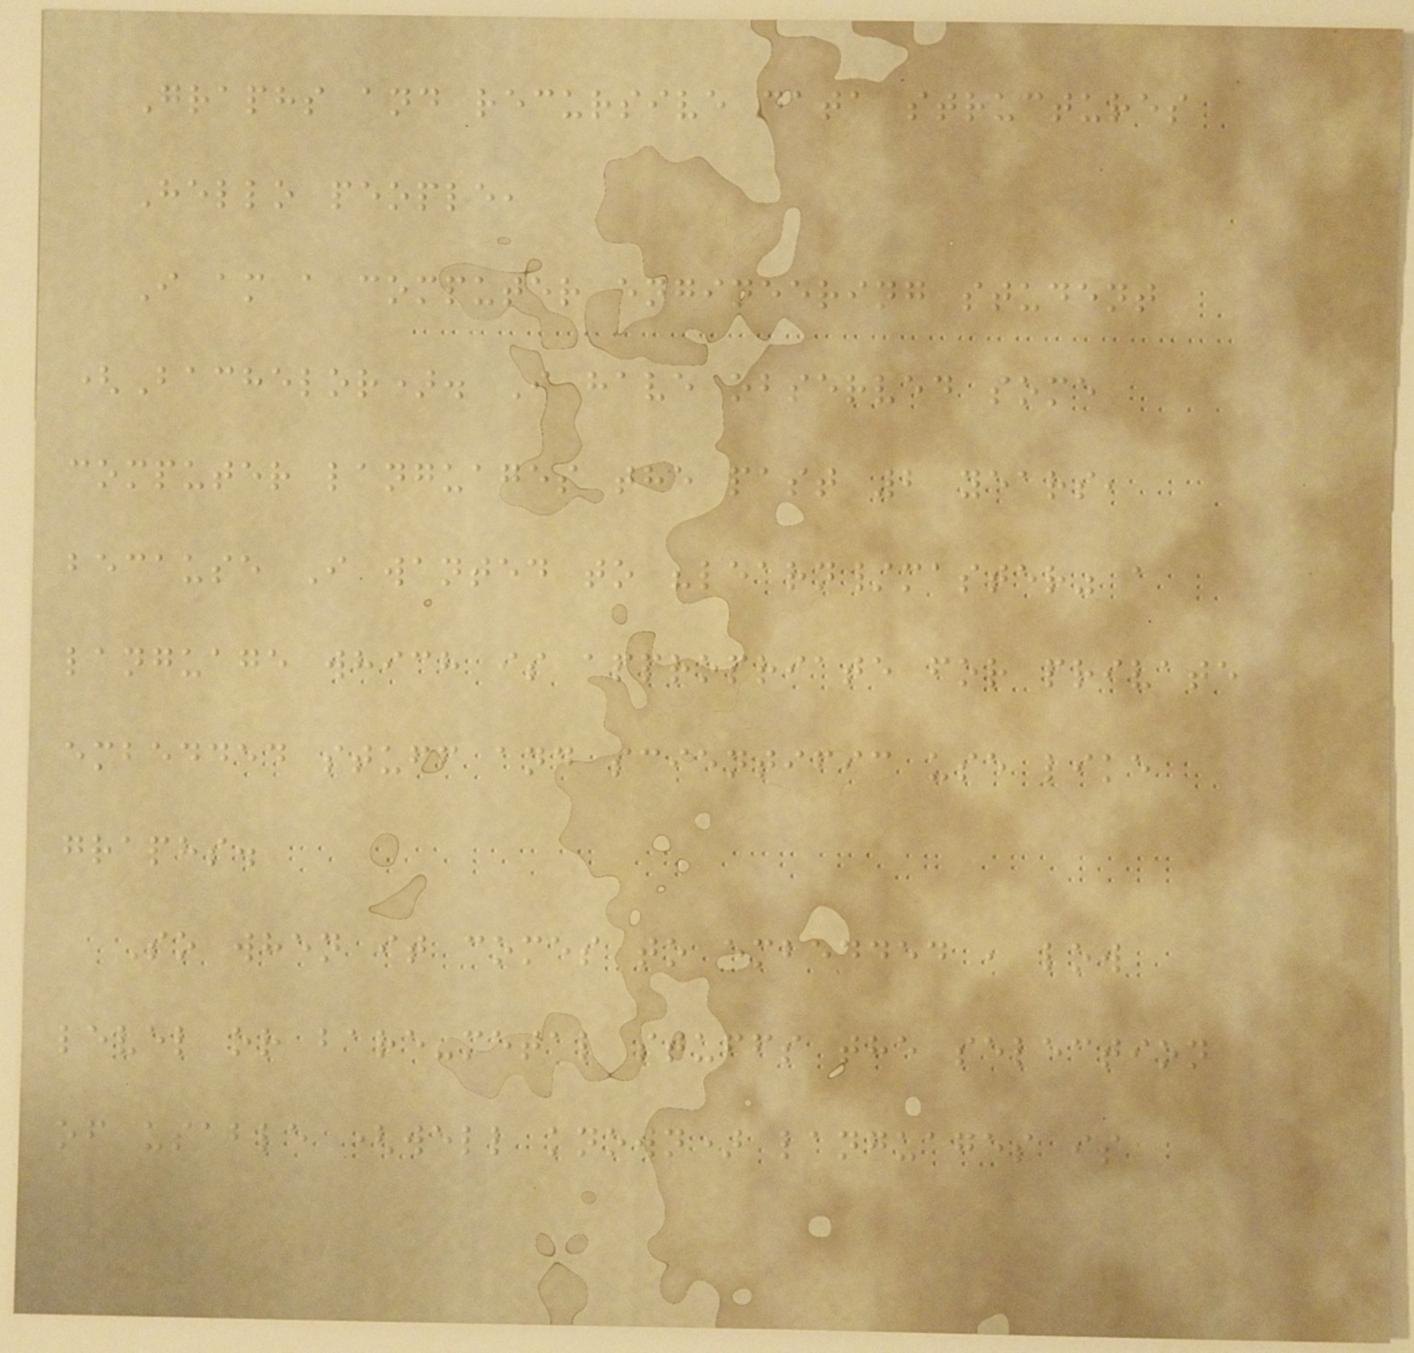Graphs and recursive data structures
Hello people,
I am a computer engineering student
(Bachelor). I have observed some
computer languages the past 2 years,
because I wanted to "learn/master" a
language which is appropriate for private
embedded stuff and scientific use like
graphs.
So when it comes to embedded , low
level or bare-metal stuffs the selection
of usable (well known) languages is
